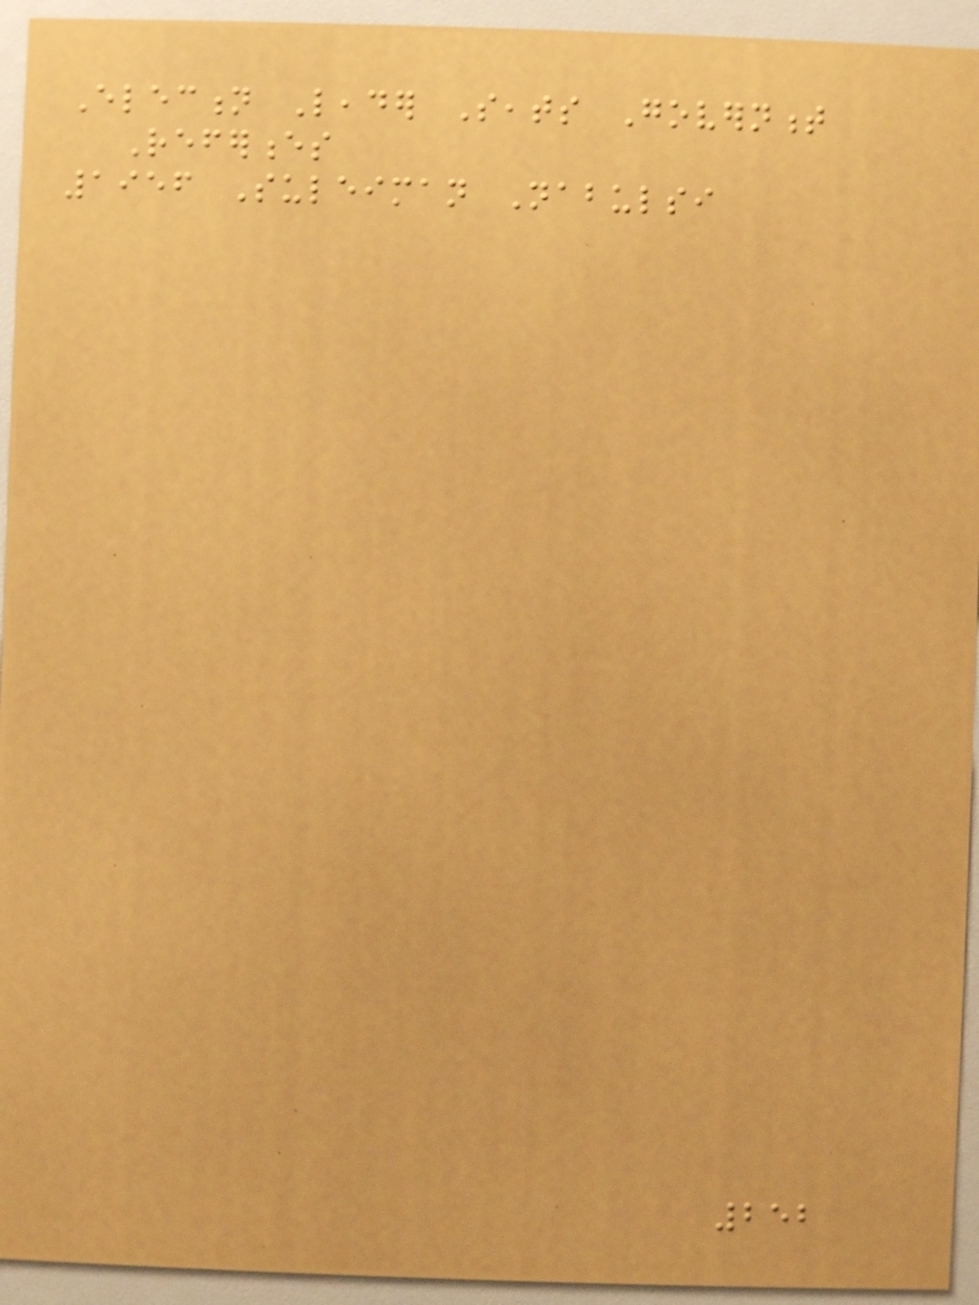Election Leader Seats Government
References
1956 Suleiman Nabulsi
252
